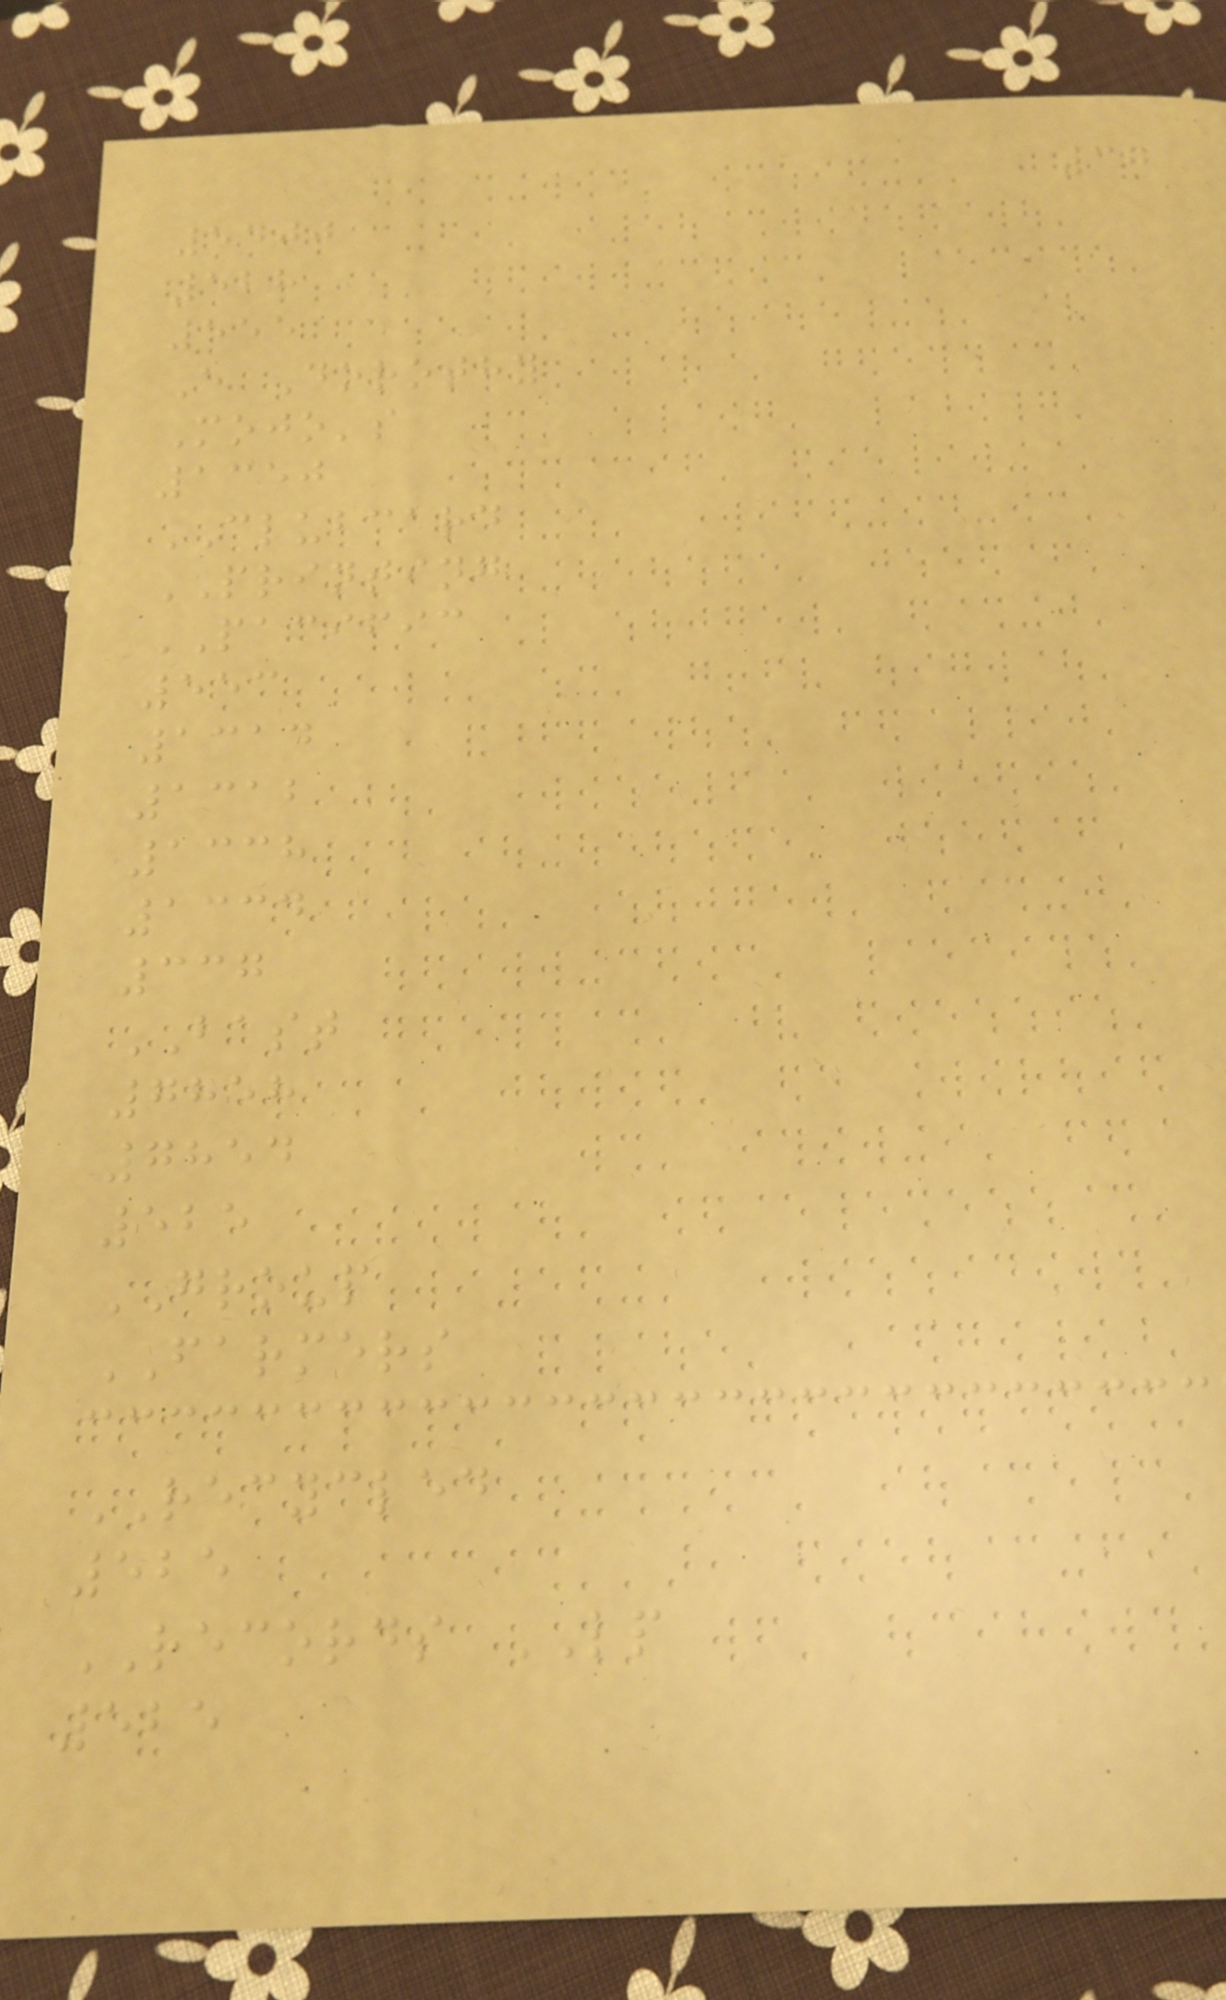37
5400
528
555
E Dorothy
Mojo's
1350
CLUBCARD
PRINTING
PACIFIC
553
1314
1312
1338
1334
337
BAST
7858
7854
525
GROUP
FARMERS
RECYCLED
525
RECORDS LP
525
